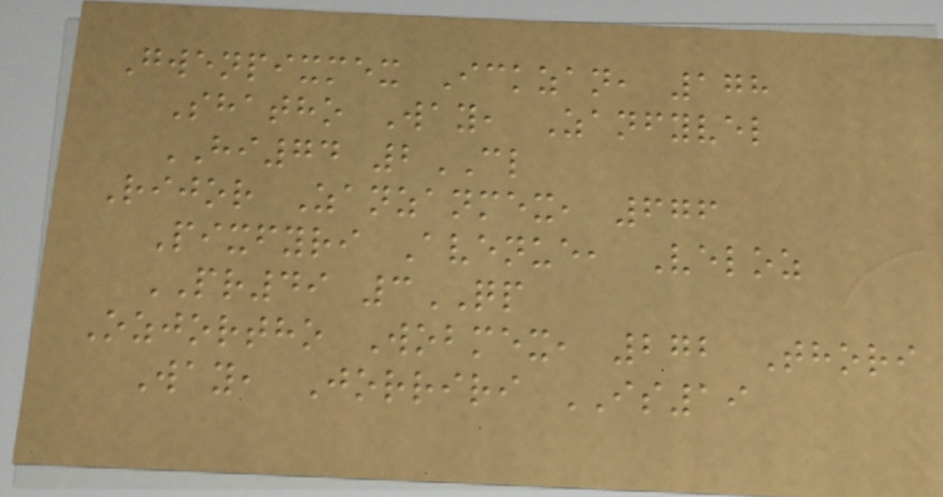Gwenpixmex Ickzan, 178
Shatho Way, Zanfyvel
HI74 2CL
Rijor Zanzanmex, 676
Pixfyri Avenue, Veloz
PR49 3QP
Ozjortho Wobmex, 272 Thori
Way, Jorriri IS19
